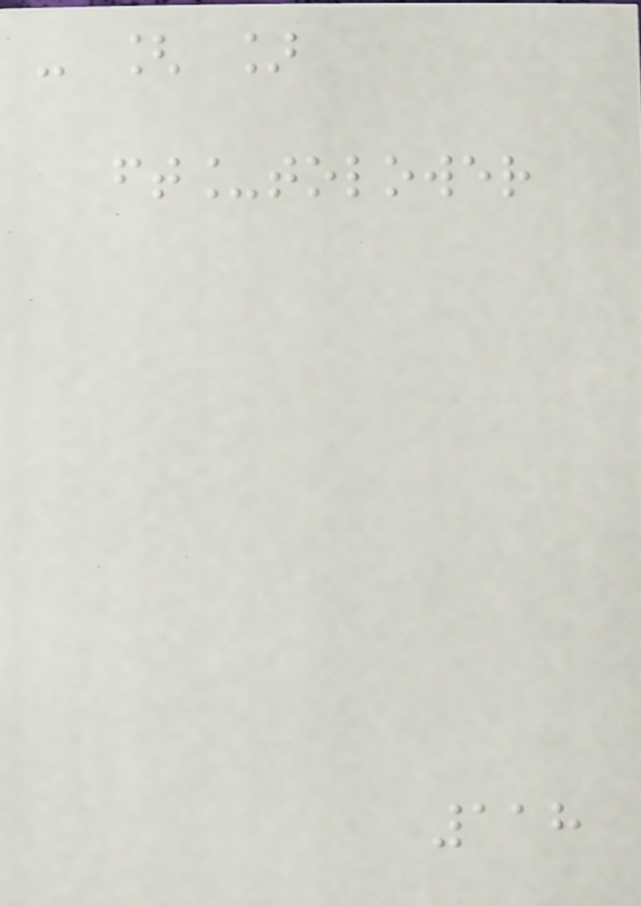- [ ]
ft_tolower
118
